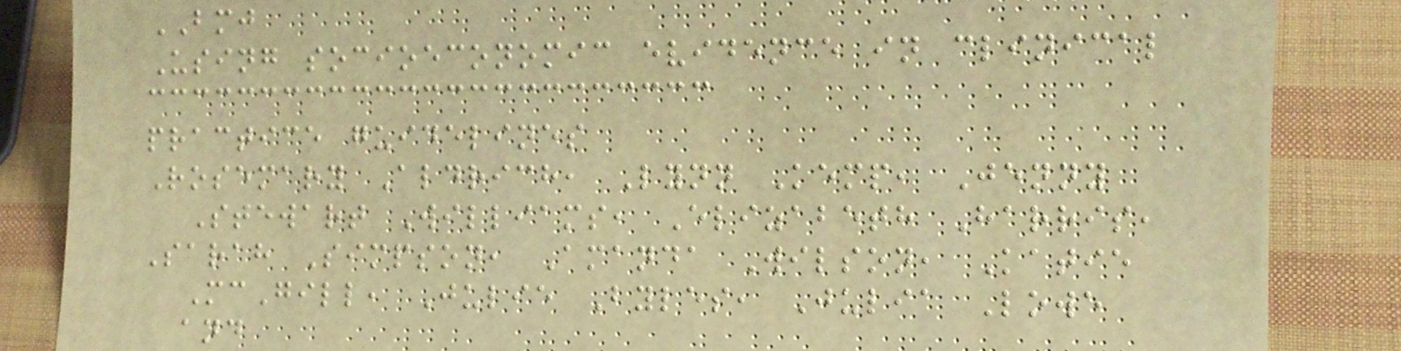BMJ
Using socioeconomic evidence in clinical
practice guidelines
Rosemary Aldrich, Lynn Kemp, Jenny
Stewart Williams, Elizabeth Harris,
Sarah Simpson, Amanda Wilson, Katie
McGill, Julie Byles, Julia Lowe
and
